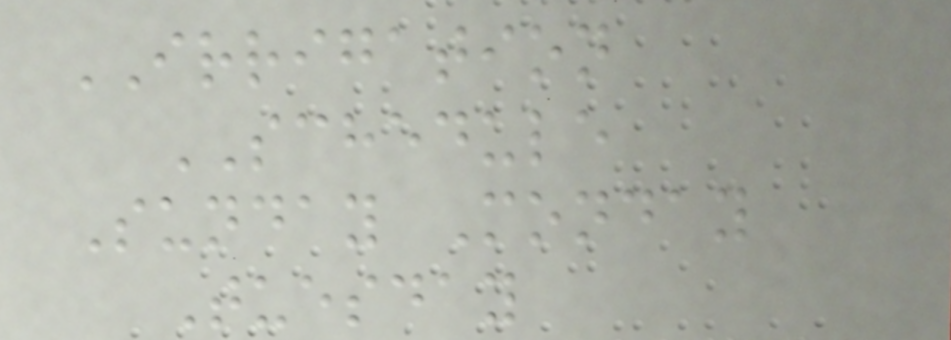IRRIGATION
SCHEDULE
Sunday Monday
Tuesday
